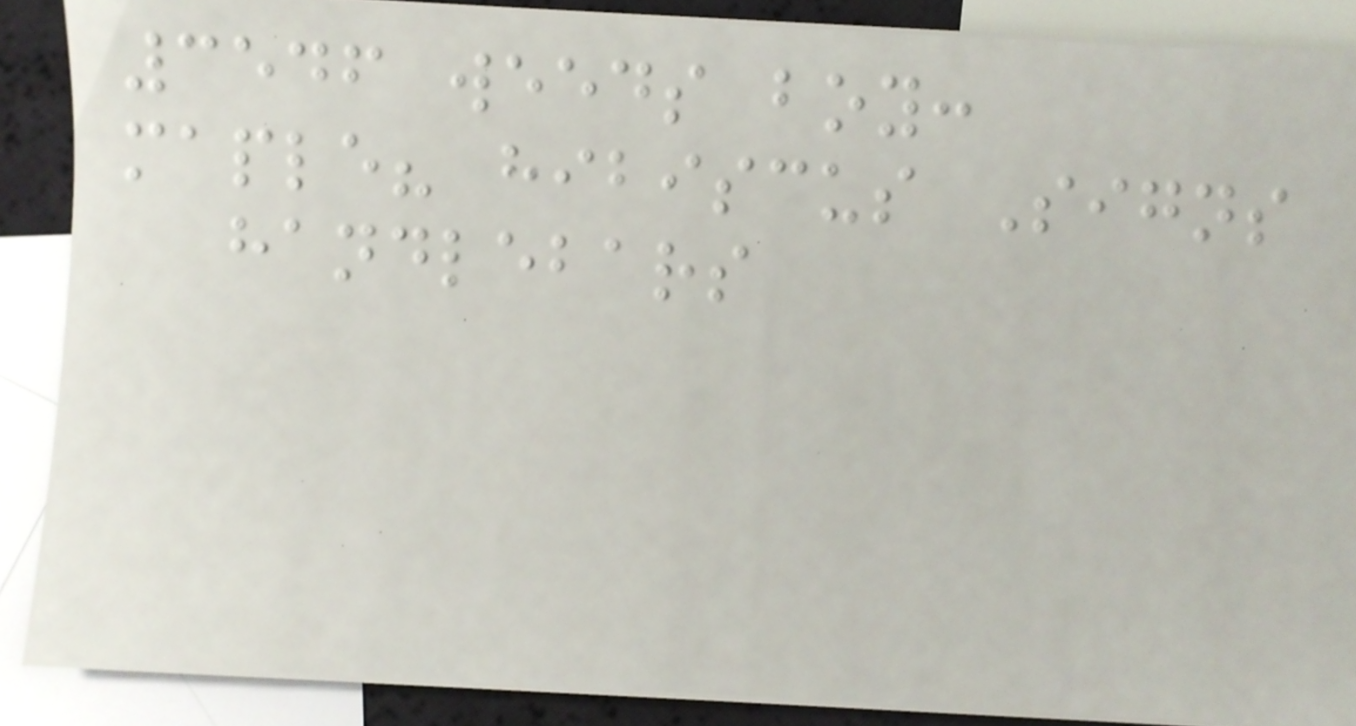3546 weeds boy:
maple? hibiscus Signs
handlebars
